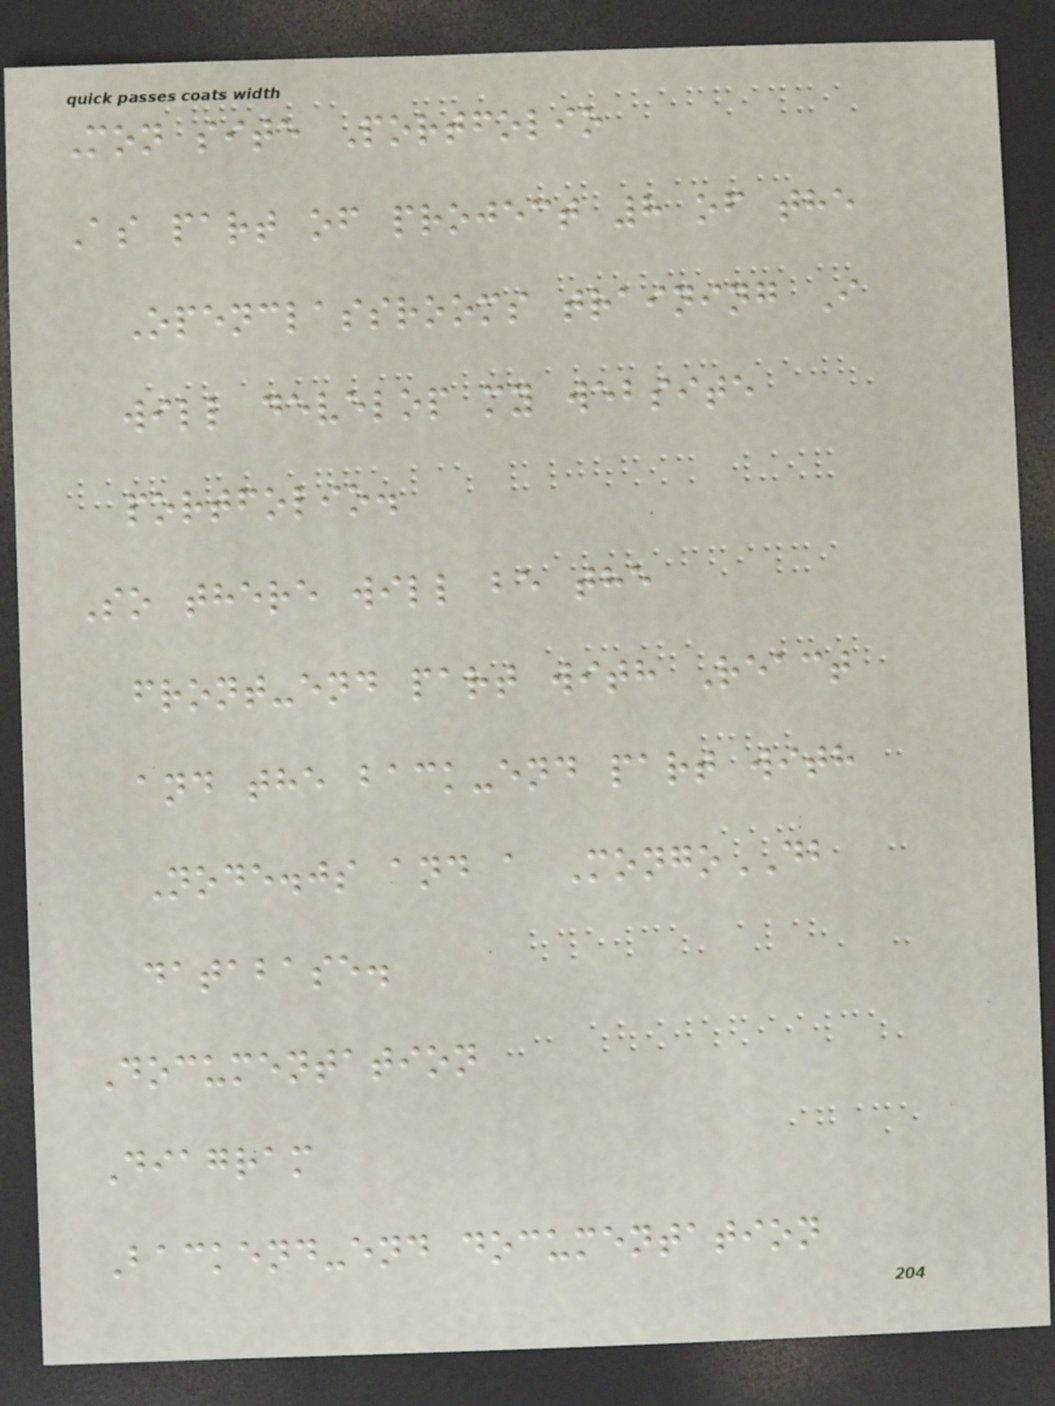Mon site Portfolio
As part of project 8 of the
Openclassrooms training I
will develop my website
portfolio.
So there will be the
front-end part with React
and the back-end part with
Node.js and a MongoDB
database.
Documentation
Diagram
Backend-end documentation
